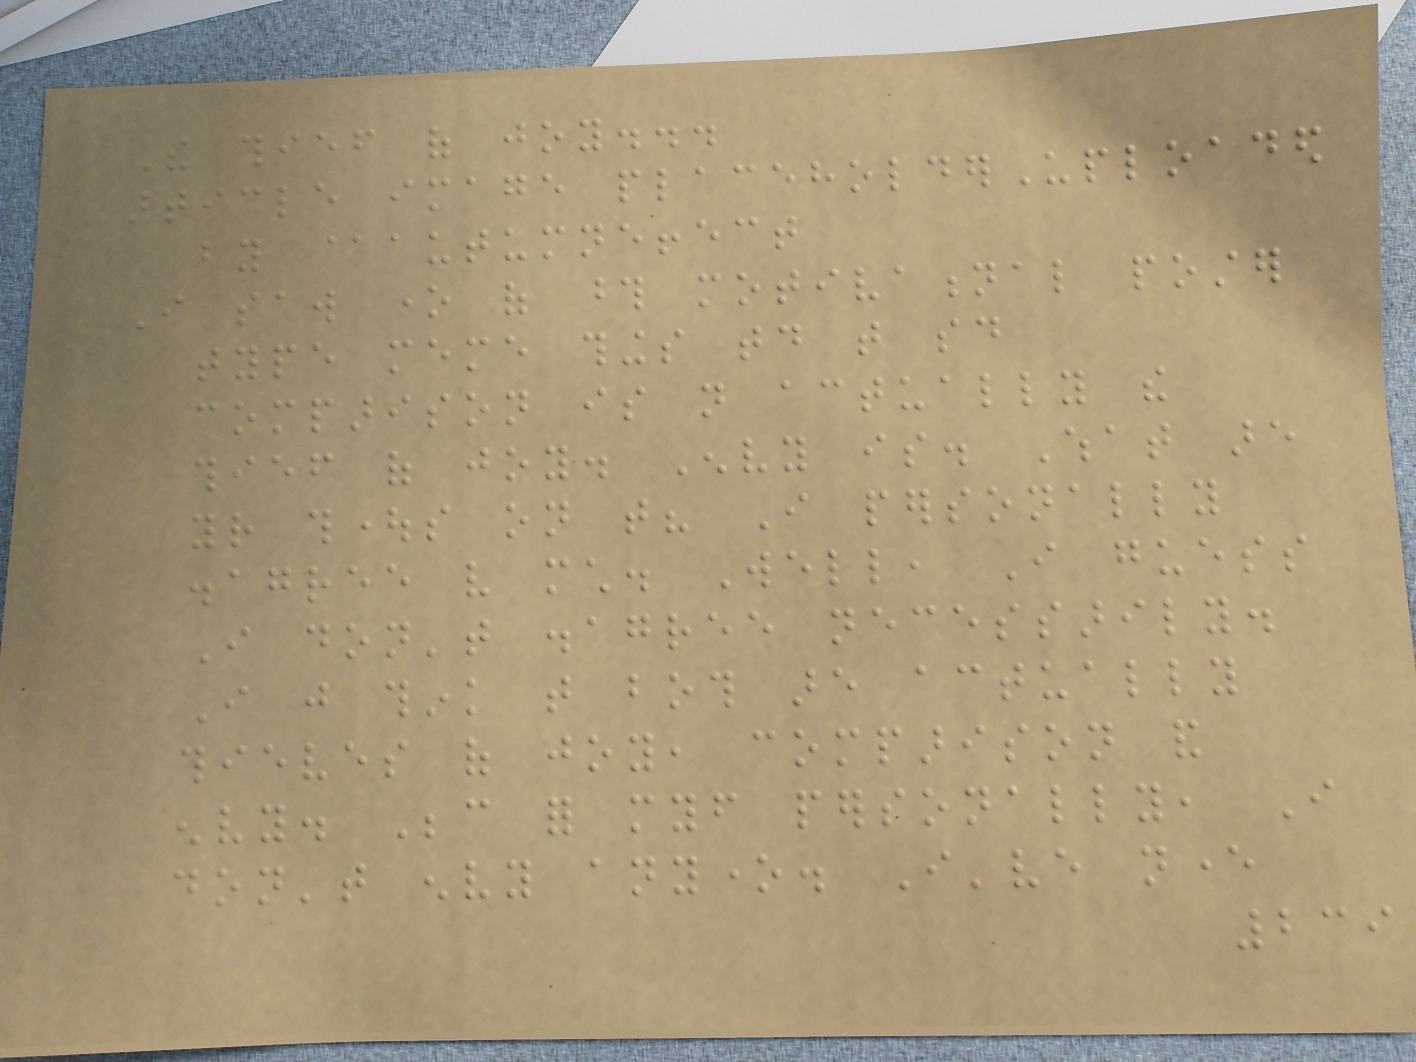The thief of joy...
article image placeholderUploaded
by @autumneffect
I saw one of those motivational poster
type meme things today that said
comparison is not actually the
thief of joy. Envy is. What are
your thoughts on that? I personally
disagree very much. Well, I guess
I don't disagree necessarily.
I just think that both are actually
thieves of joy, comparison and
envy. Because for myself personally, I
don't envy anyone. I've never
239
